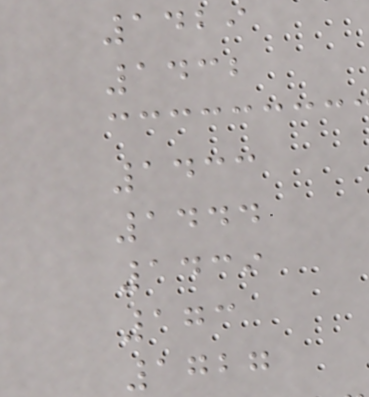1429
1432
1433
1444
1439
173
1727
